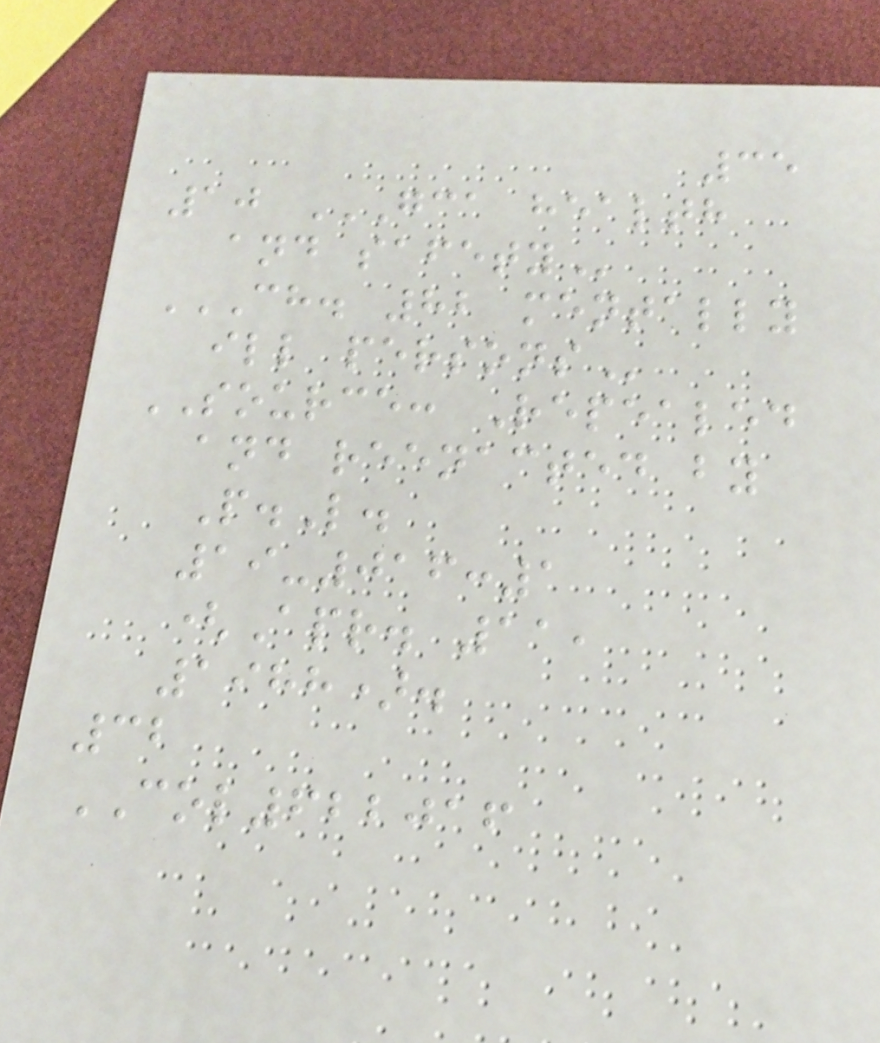35
10 GCA HEALTH
AND SAFETY
CH. 82 MENTALLY
ILL PERSONS
SOURCE: Repealed
and reenacted by
P.L.
19-016:1
(Apr. 11,
1988).
32
COL622016
